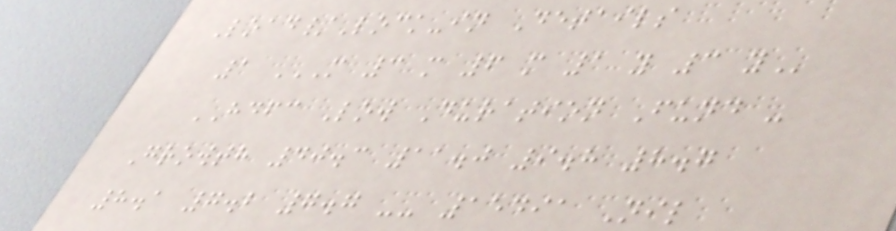Load/Lock-in Details
1 M 3 M 6 M 1 Y 3 Y
HDFC Low Duration Fund -
Growth 40.3 11.0 9.8 8.7
8.1 7.2 7.7 -- 15491 Nil
